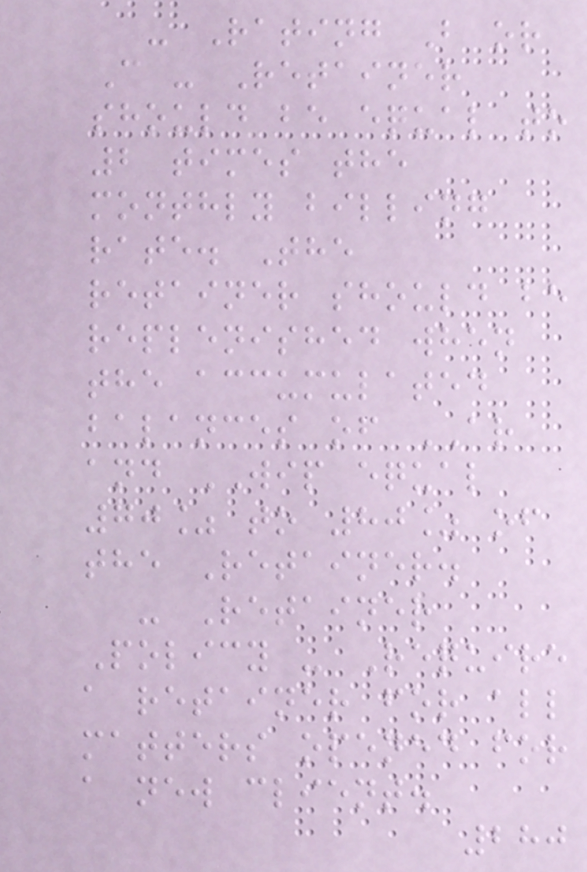- Rating B or
C - Retainer
should be equal to
2 times the
monthly billing
rate. The
retainer should be
replenished when
the accumulated
balances of AR
and WIP equal
70% to 80% of
the Retainer.
- Retainer
Policy - Require
a retainer for all
matters opened for
a new client.
280
